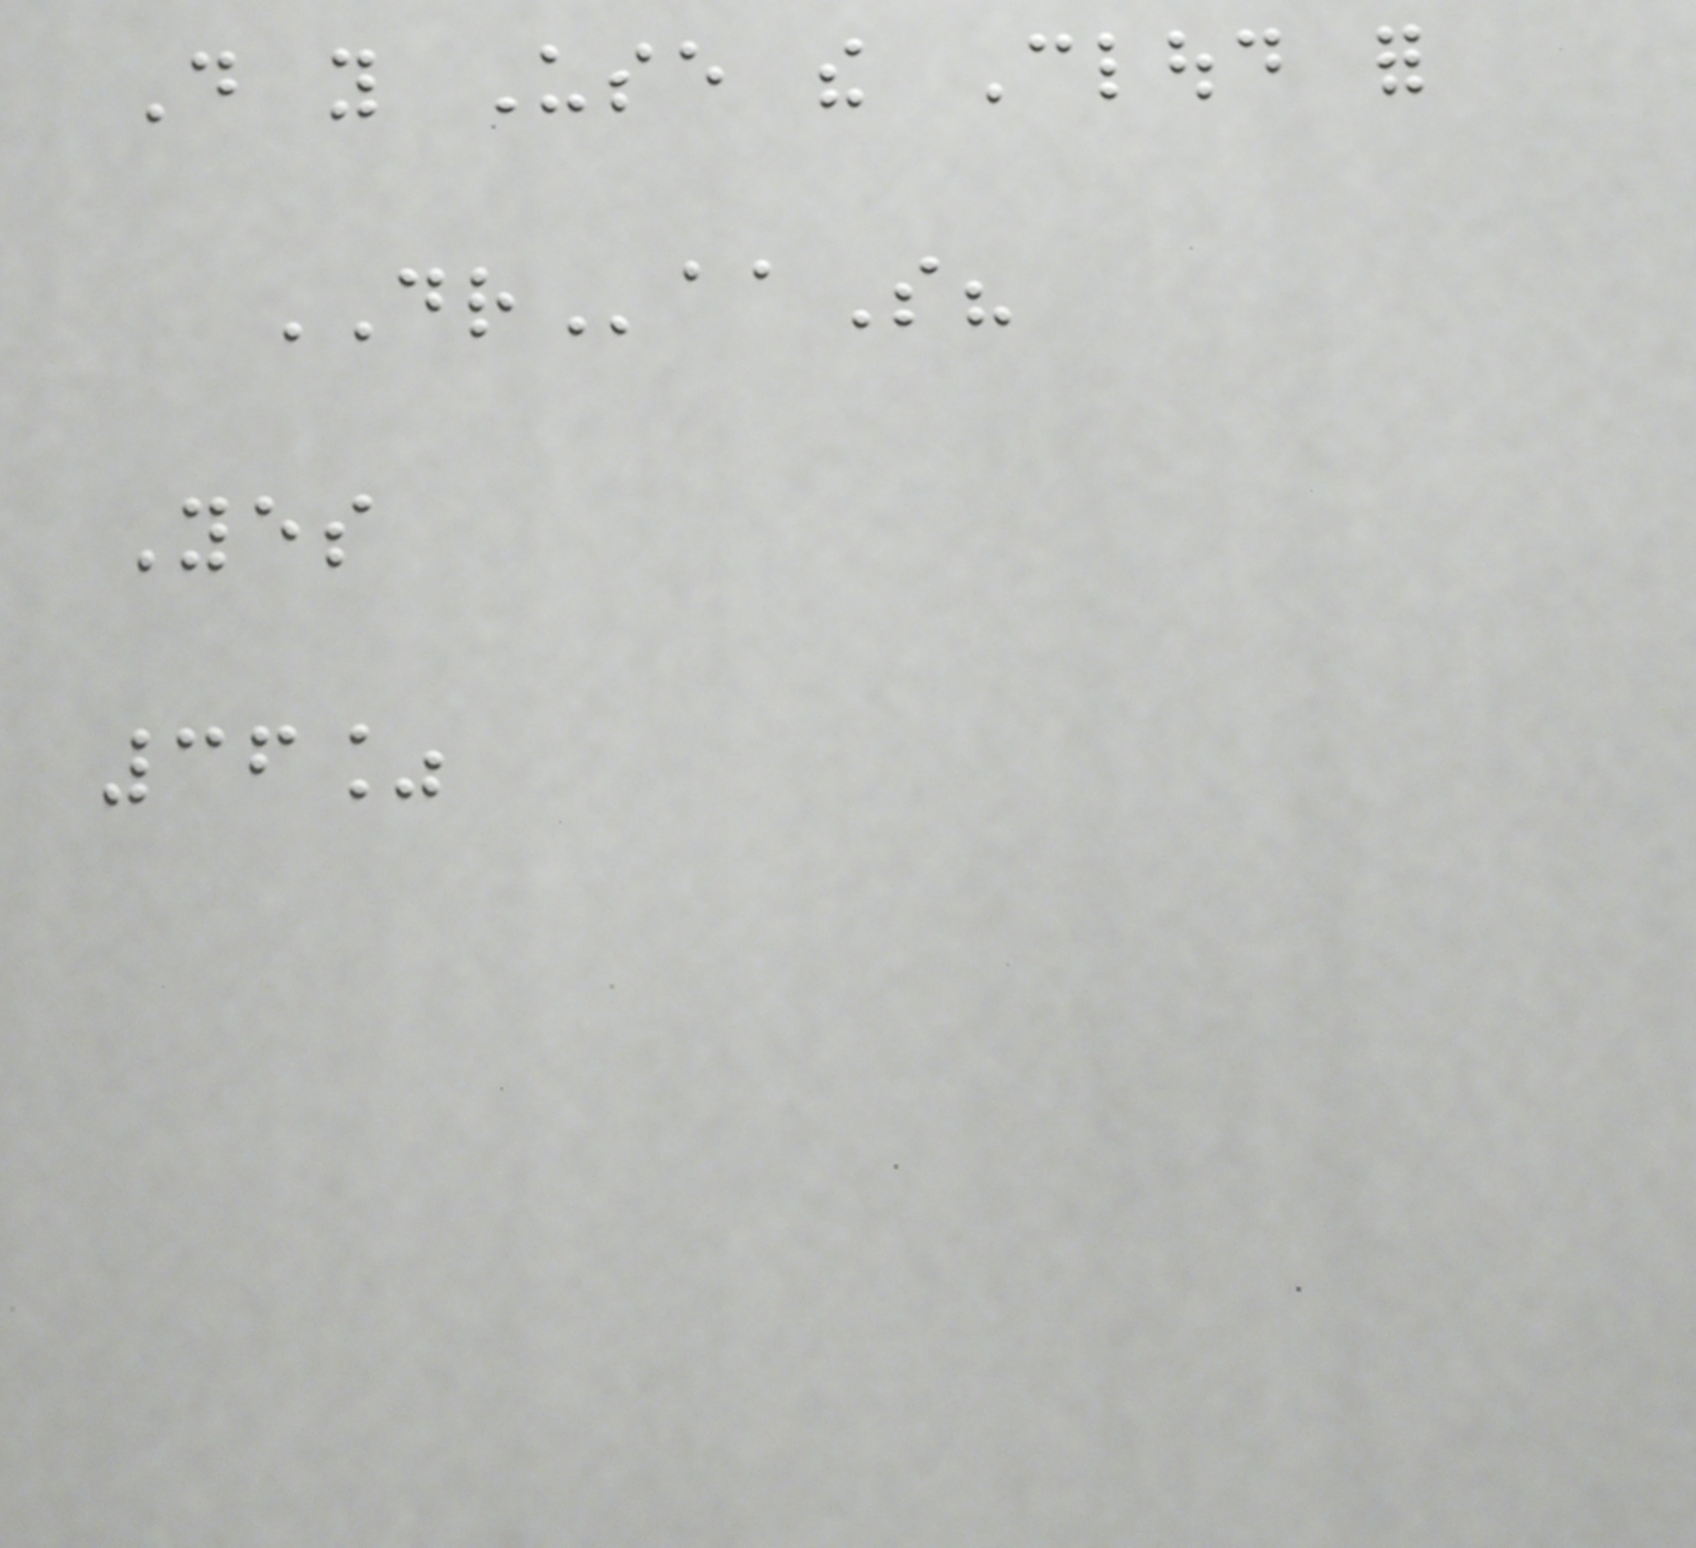Do you Use the Cloud for
DRaaS?
Yes
36%
